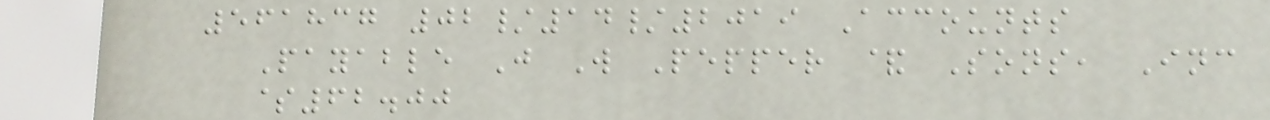561837 02/14/2019 Accounts
Payable J W Pepper & Sons, Inc
$62.00
